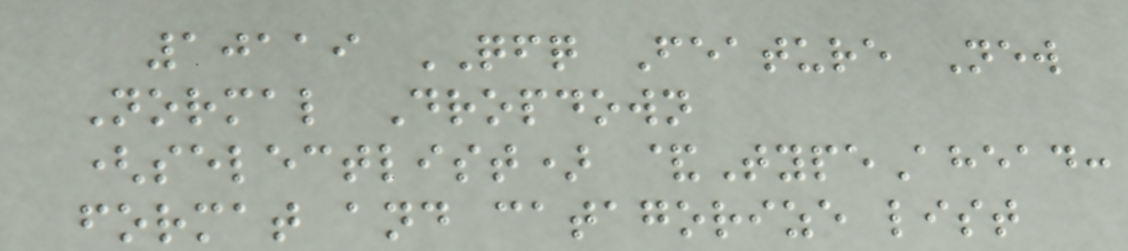10119 QFQ Feature New
Normal Dropdown
(selectlist) &TypeAhead:
format and catagorize list
